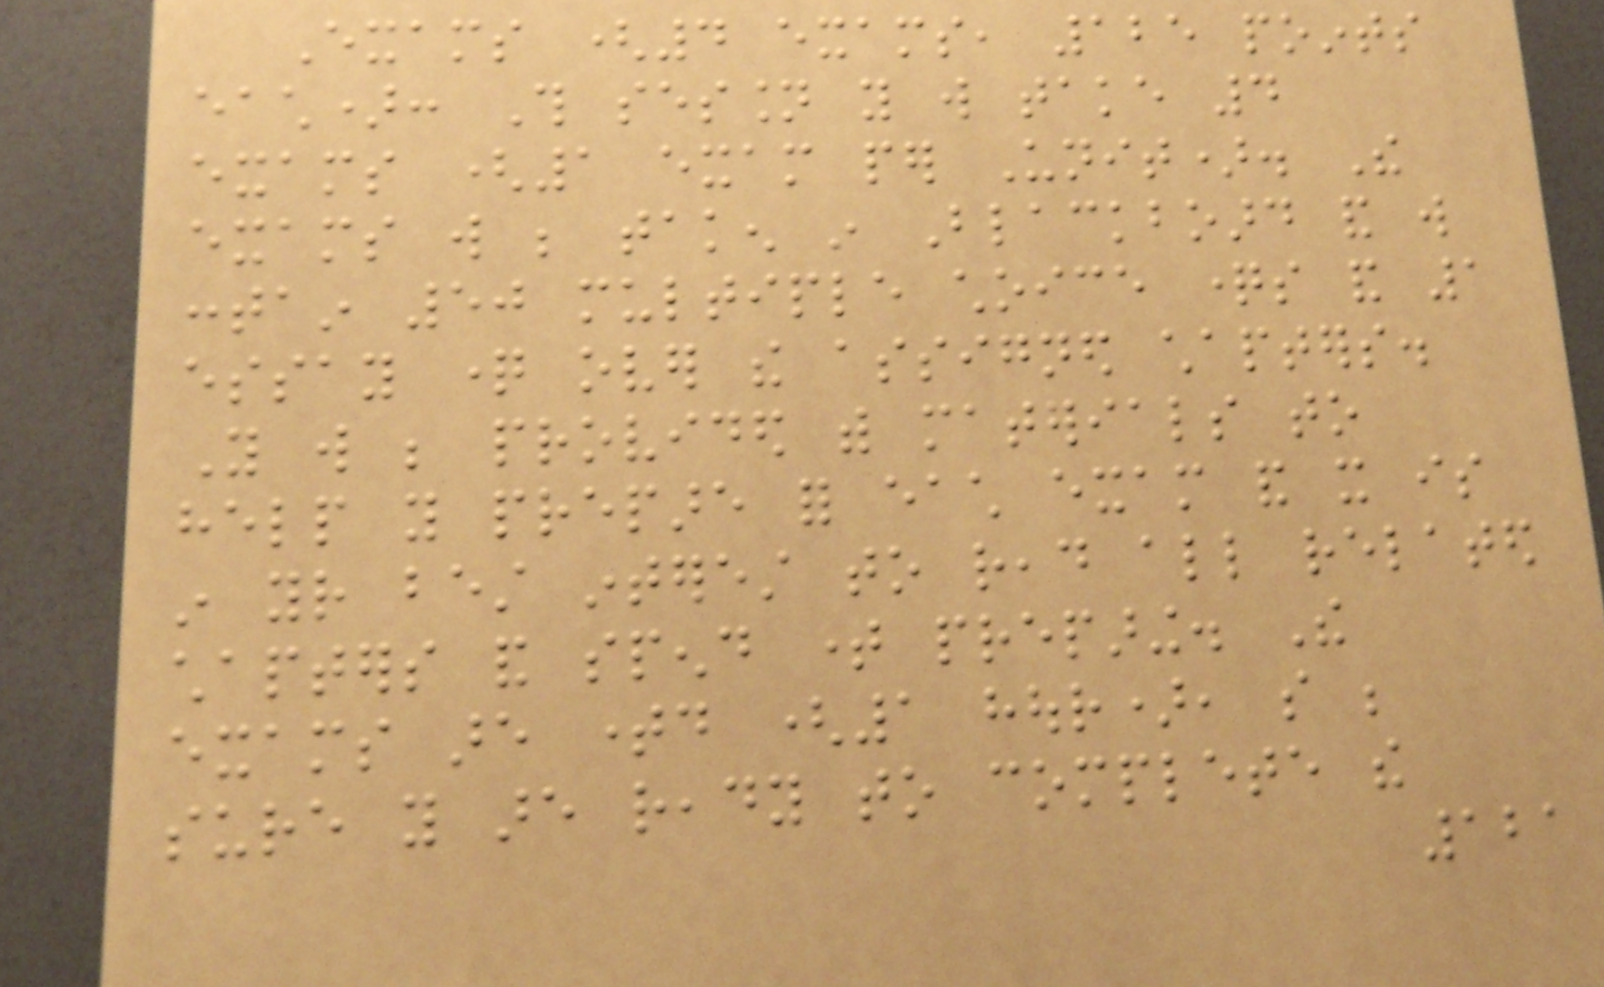Exams (4 exams, 125 points
each): This session you will take 4
exams (1 exam per Unit). The
exams will be taken in Blackboard and will
contain 50 multiple choice questions and 1
essay question over the assigned chapters.
You will be provided with materials to
help you prepare for each exam and it is
in your best interest to read all related
chapters and spend time preparing. The
exams are timed (1 hour), so be
sure you are ready to complete the
121
